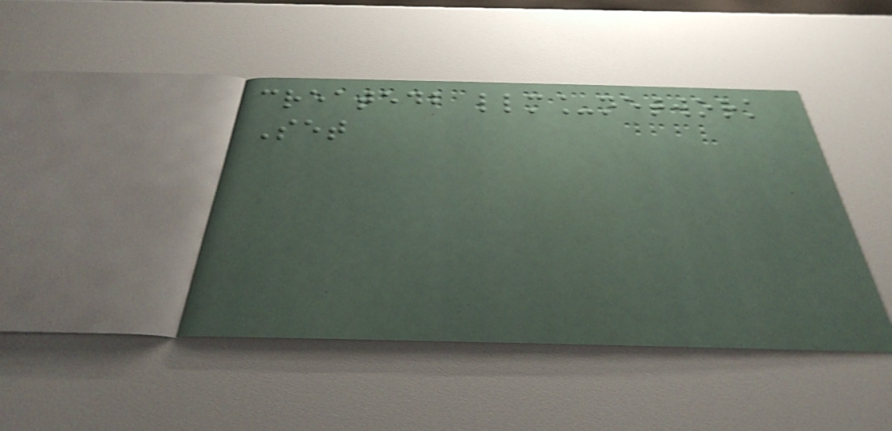createdb llm_network
Set
